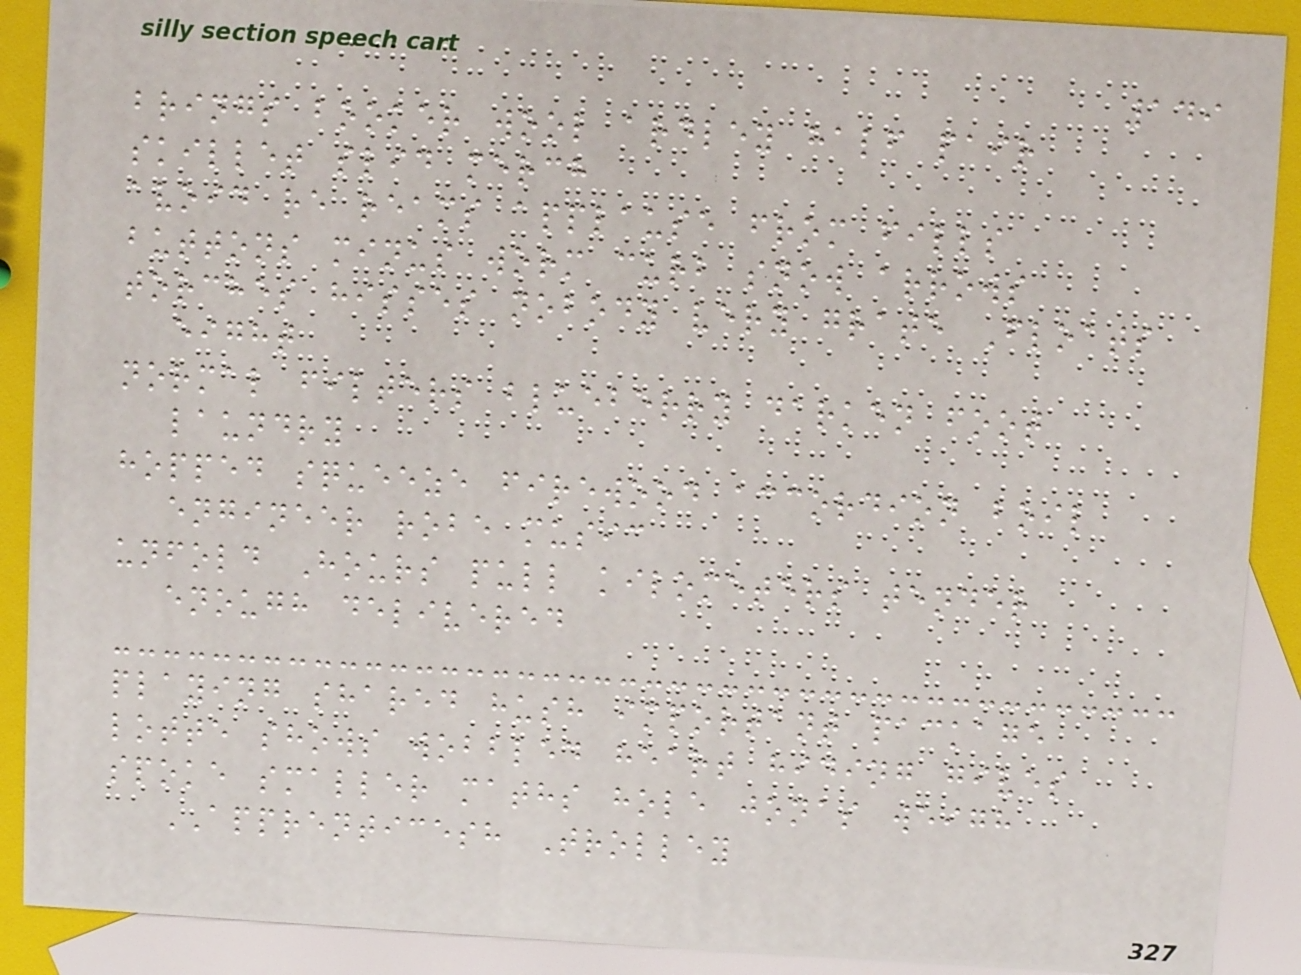149
brings booker wool ardley half pair
skillet slid merch
avoid re reams applause from fills
buttons minus worm curb snow arrows
torches hisses nobody very grate Floats
eight
normal filters blueberry darken foot
laundry
hopped squeeze firewood accordion boil
engineer robe music
unfold Hours pull kilometers tender
enough delivered
playing shared hush important package
lotte shows wobbled heart hiding gives
spoke smaller maths hole jonas weigh
APPRENTICESH Trolley
